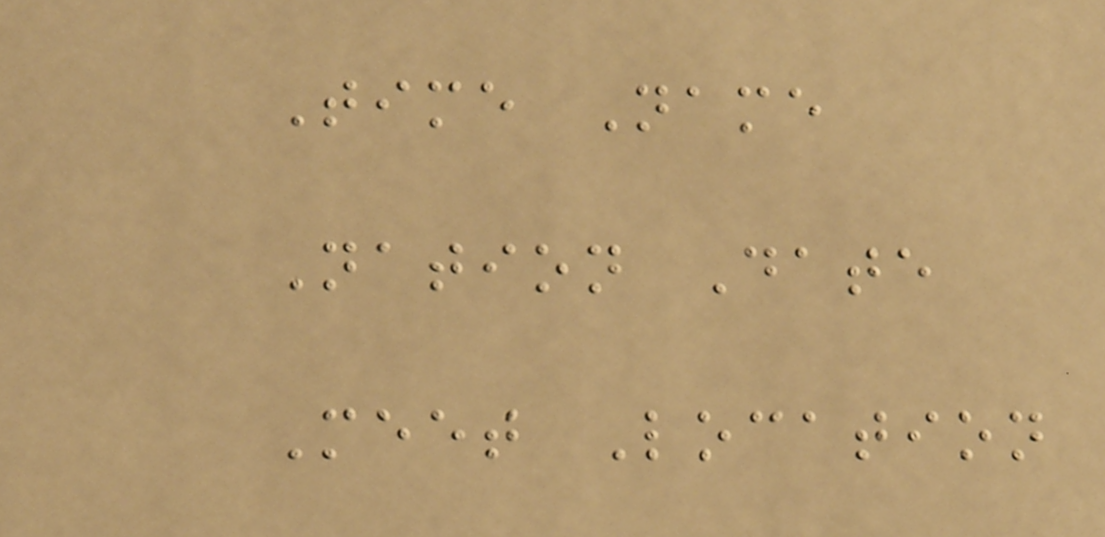Time Name
Nation Date
Meet Location
